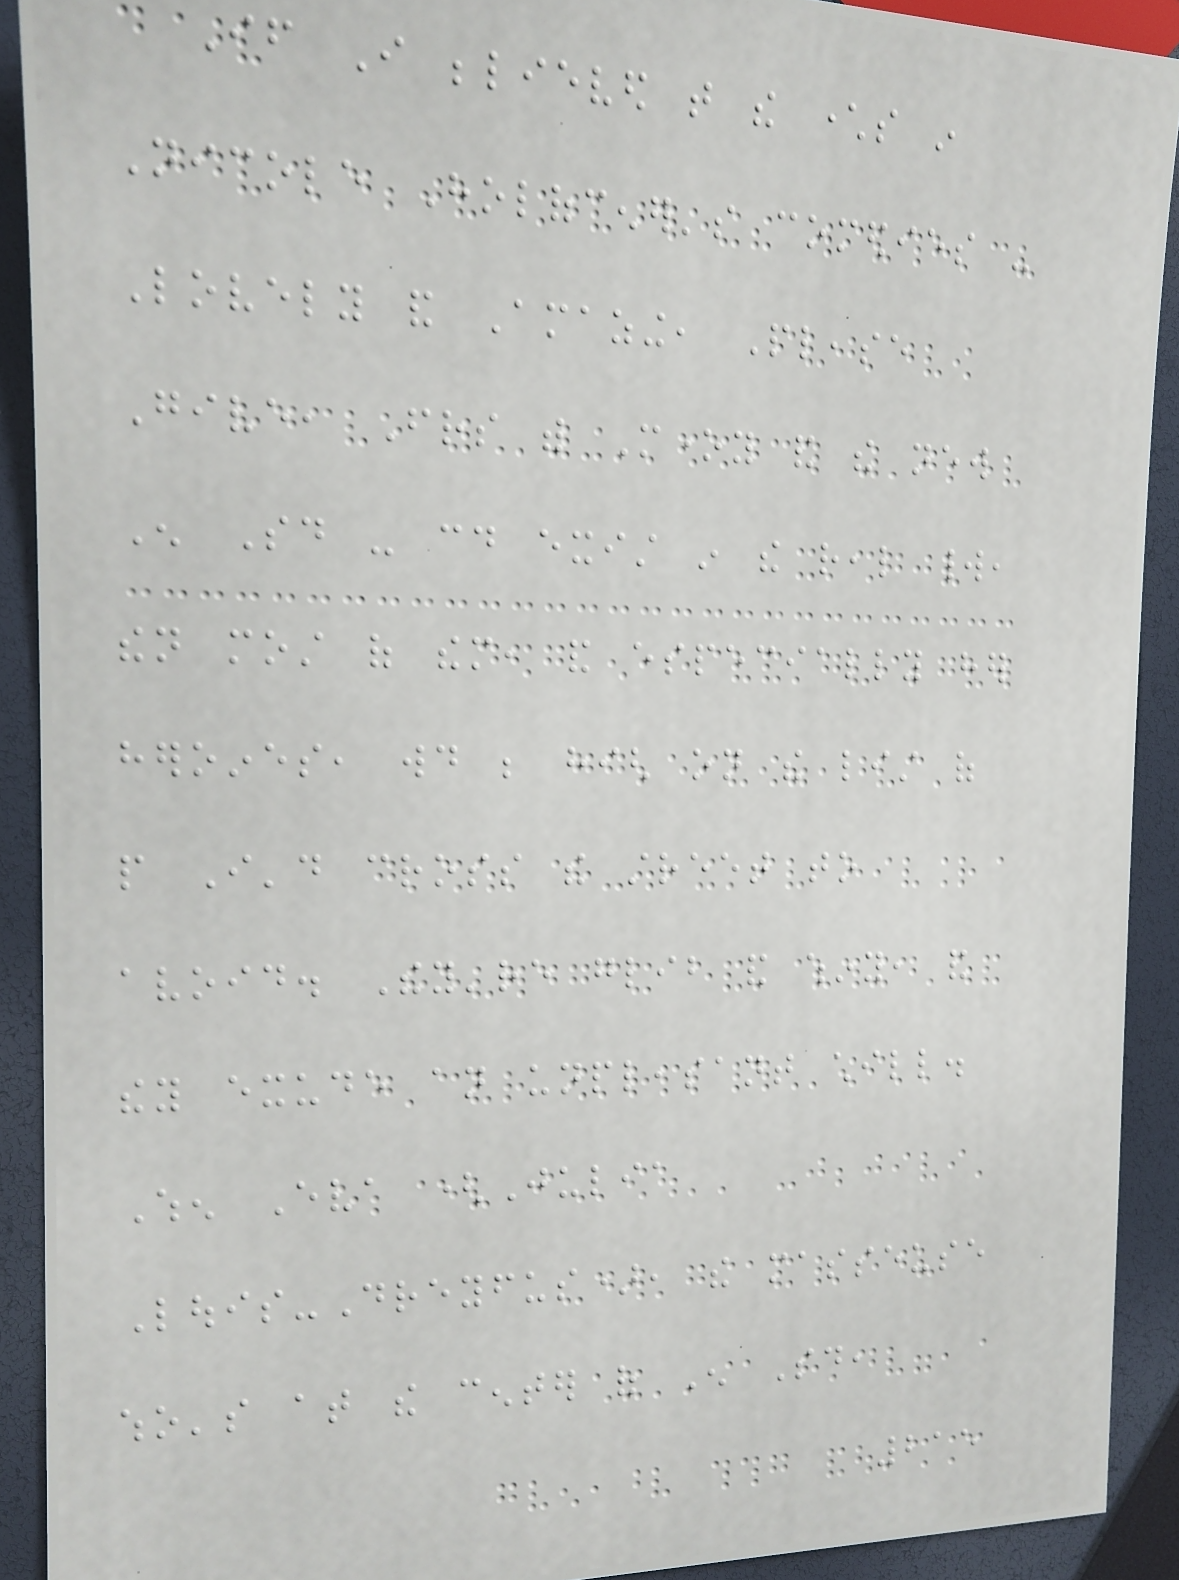If I believed that the characters in
Nicole Holofcener's comedies -
Lovely and Amazing, Please
Give, Friends with Money and the new
Enough Said - could exist in the real world,
then most of them, and especially her
heroines, would be high on the list of
people I'd cross the street to
avoid. They're glib and whiny, and
they exude an unpleasant chill.
When Eva (Julia
Louis-Dreyfus), the masseuse
who's at the center of Enough Said,
215
